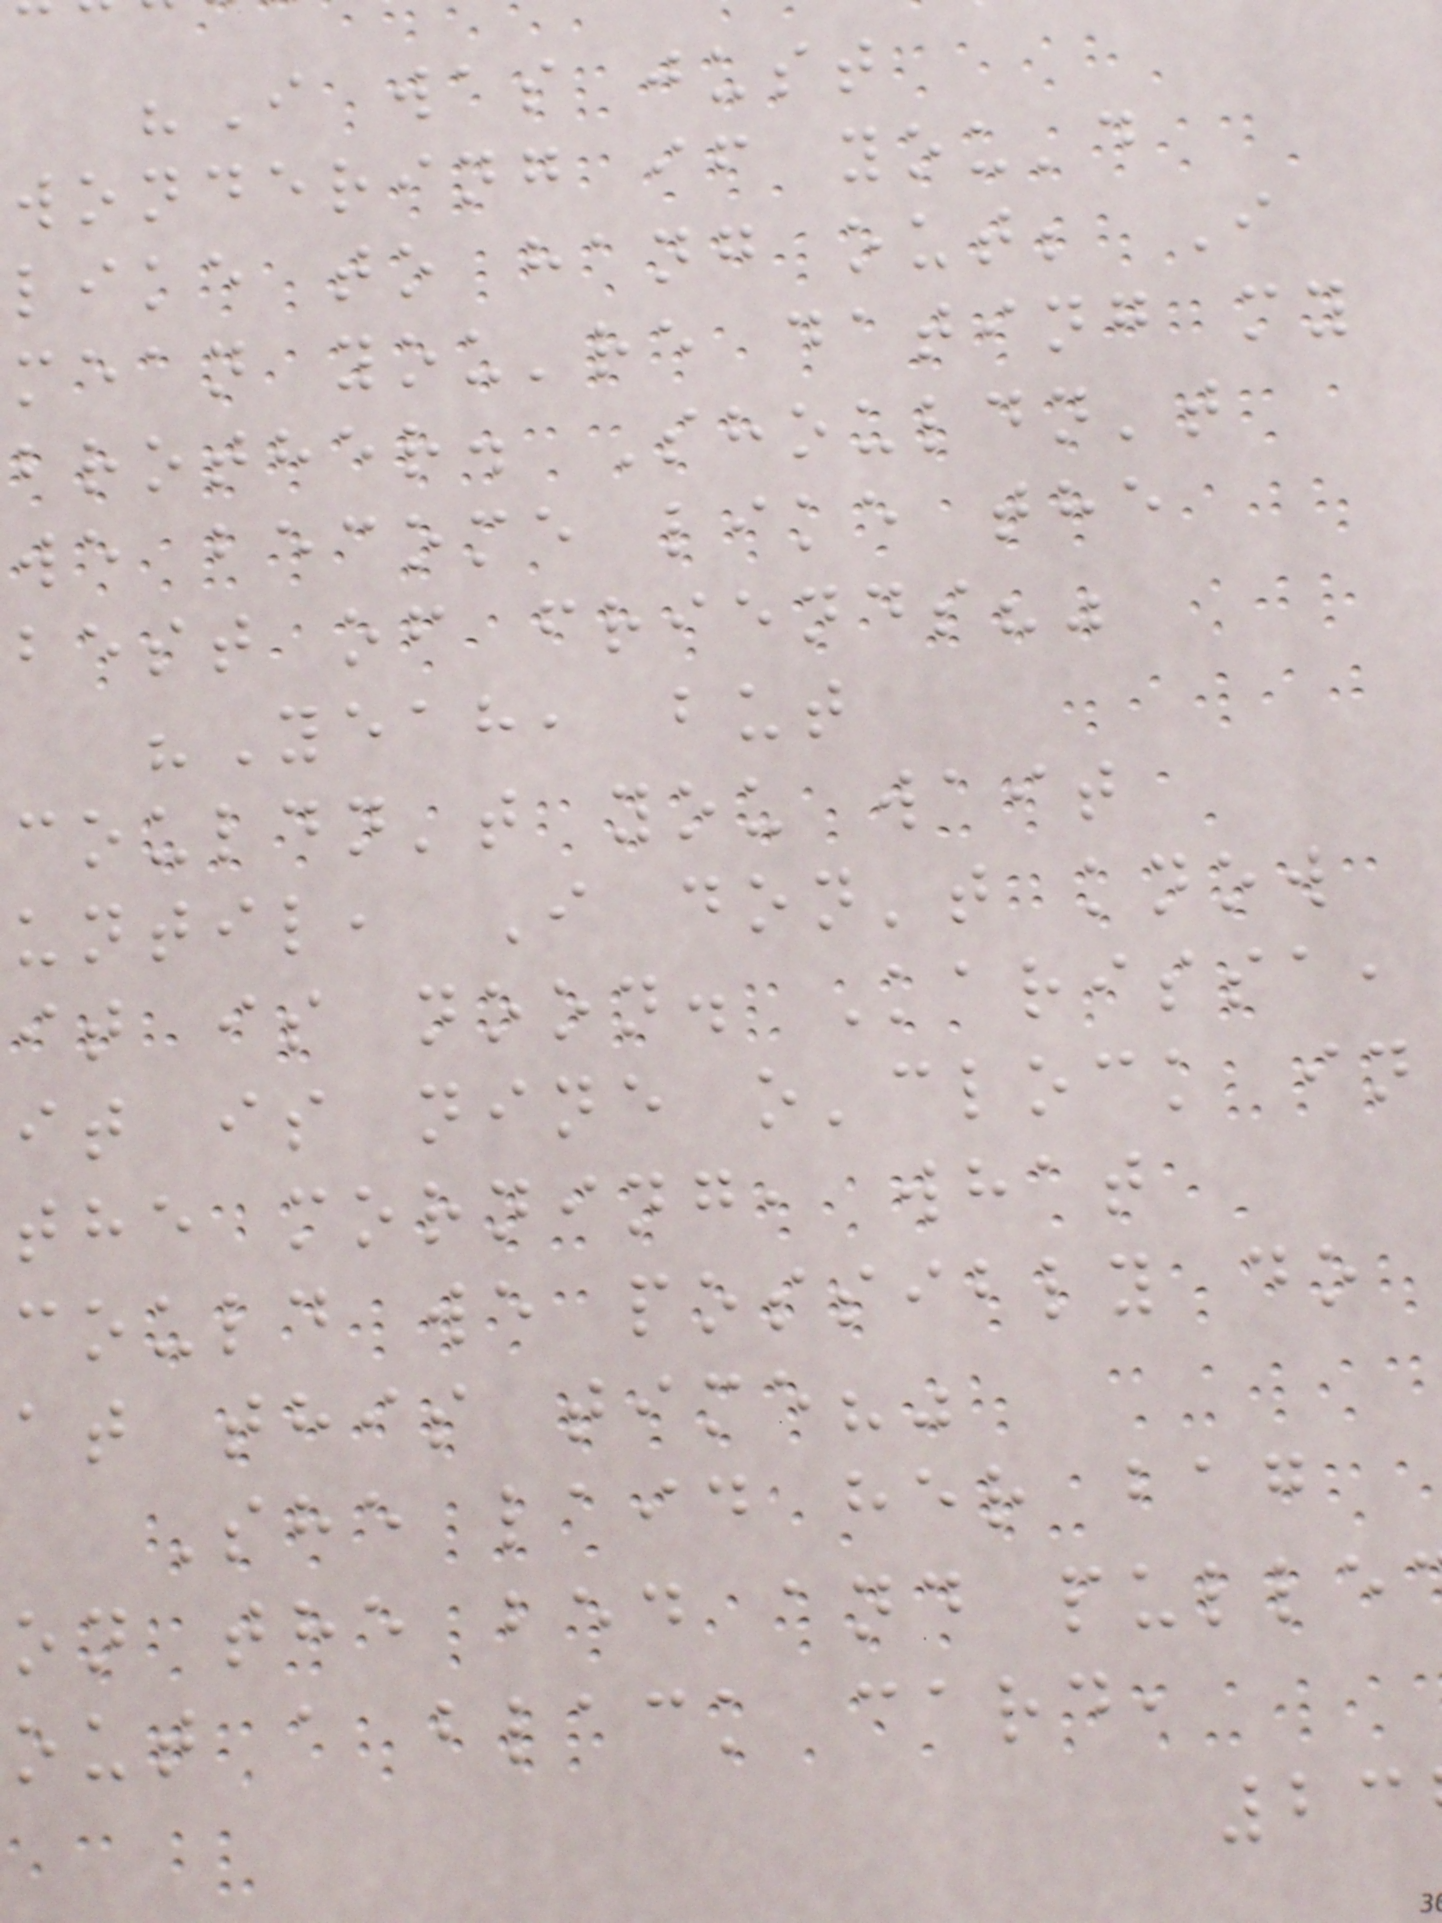"I was just
wondering if you'd
like to hang out; I
mean you're dating my
brother. Shouldn't
we become like the
best of friends?"
"Yeah, but
couldn't you wait
until, I don't know
it is noon. Karissa,
it is nine o'clock in
the morning, what
could we possibly do
at this time?"
She laid her bag
on the bed and pulle
out a black card,
